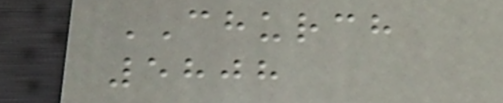CHURCH
5808
